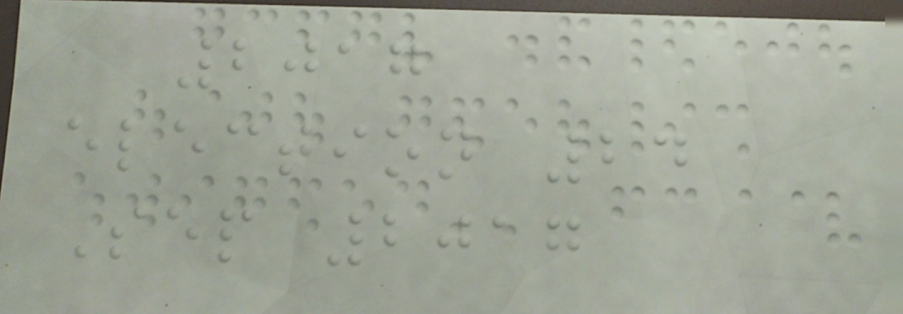2017
election 24
Sep 2017
